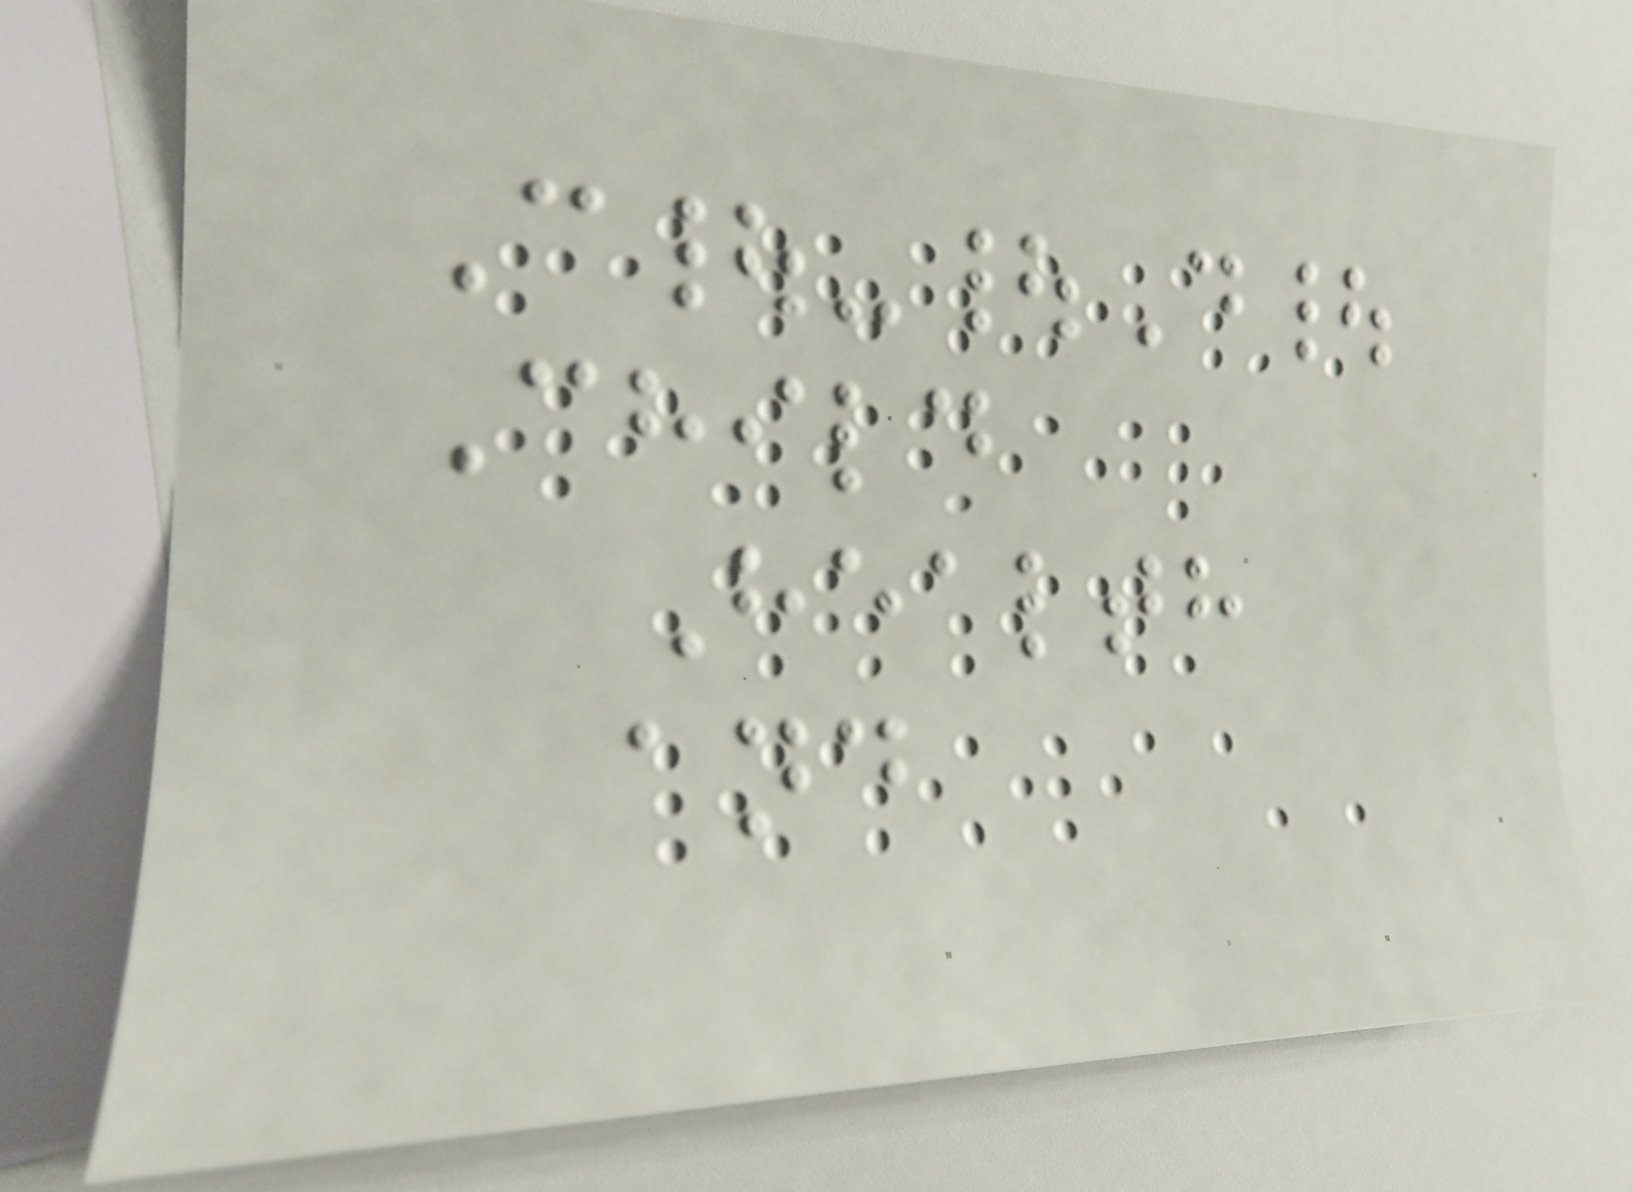C|-|D|
Child
Health
and
